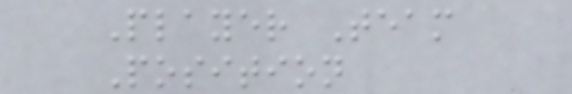Player Team
Position
